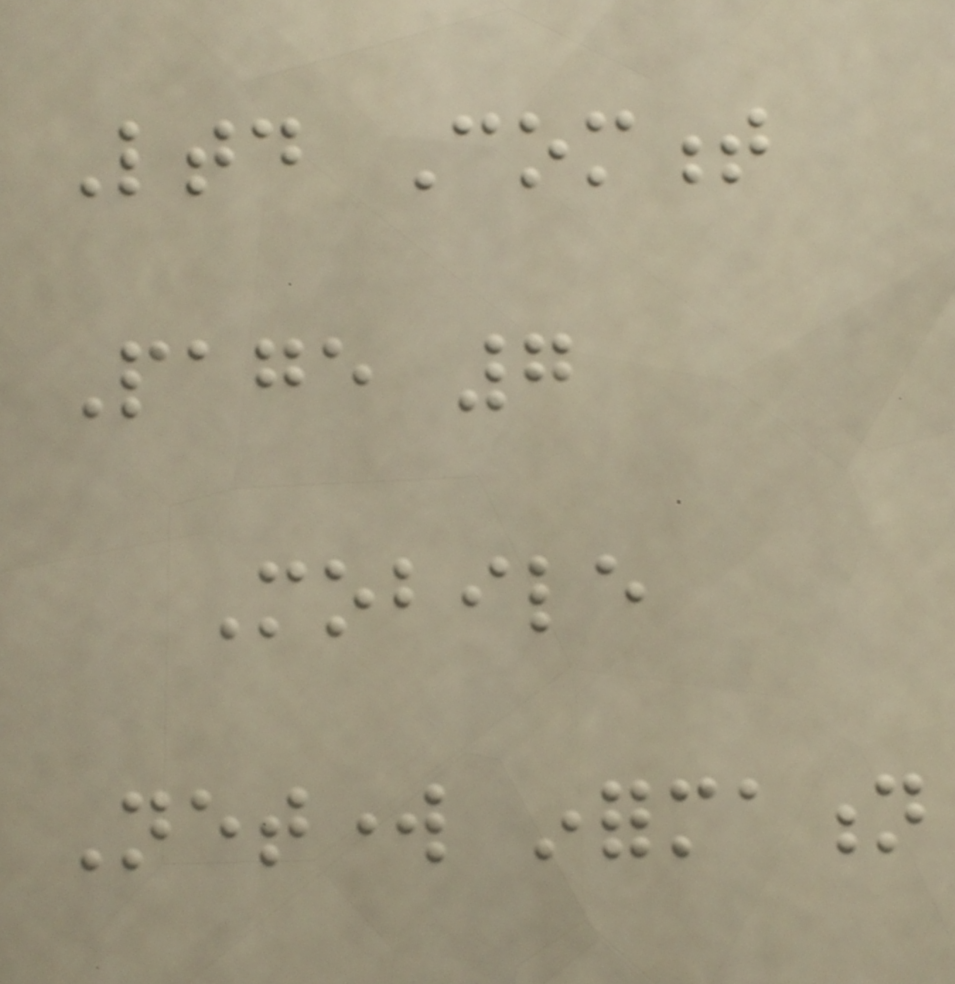Ltd Comment
Page 7
Mobile
Network information
